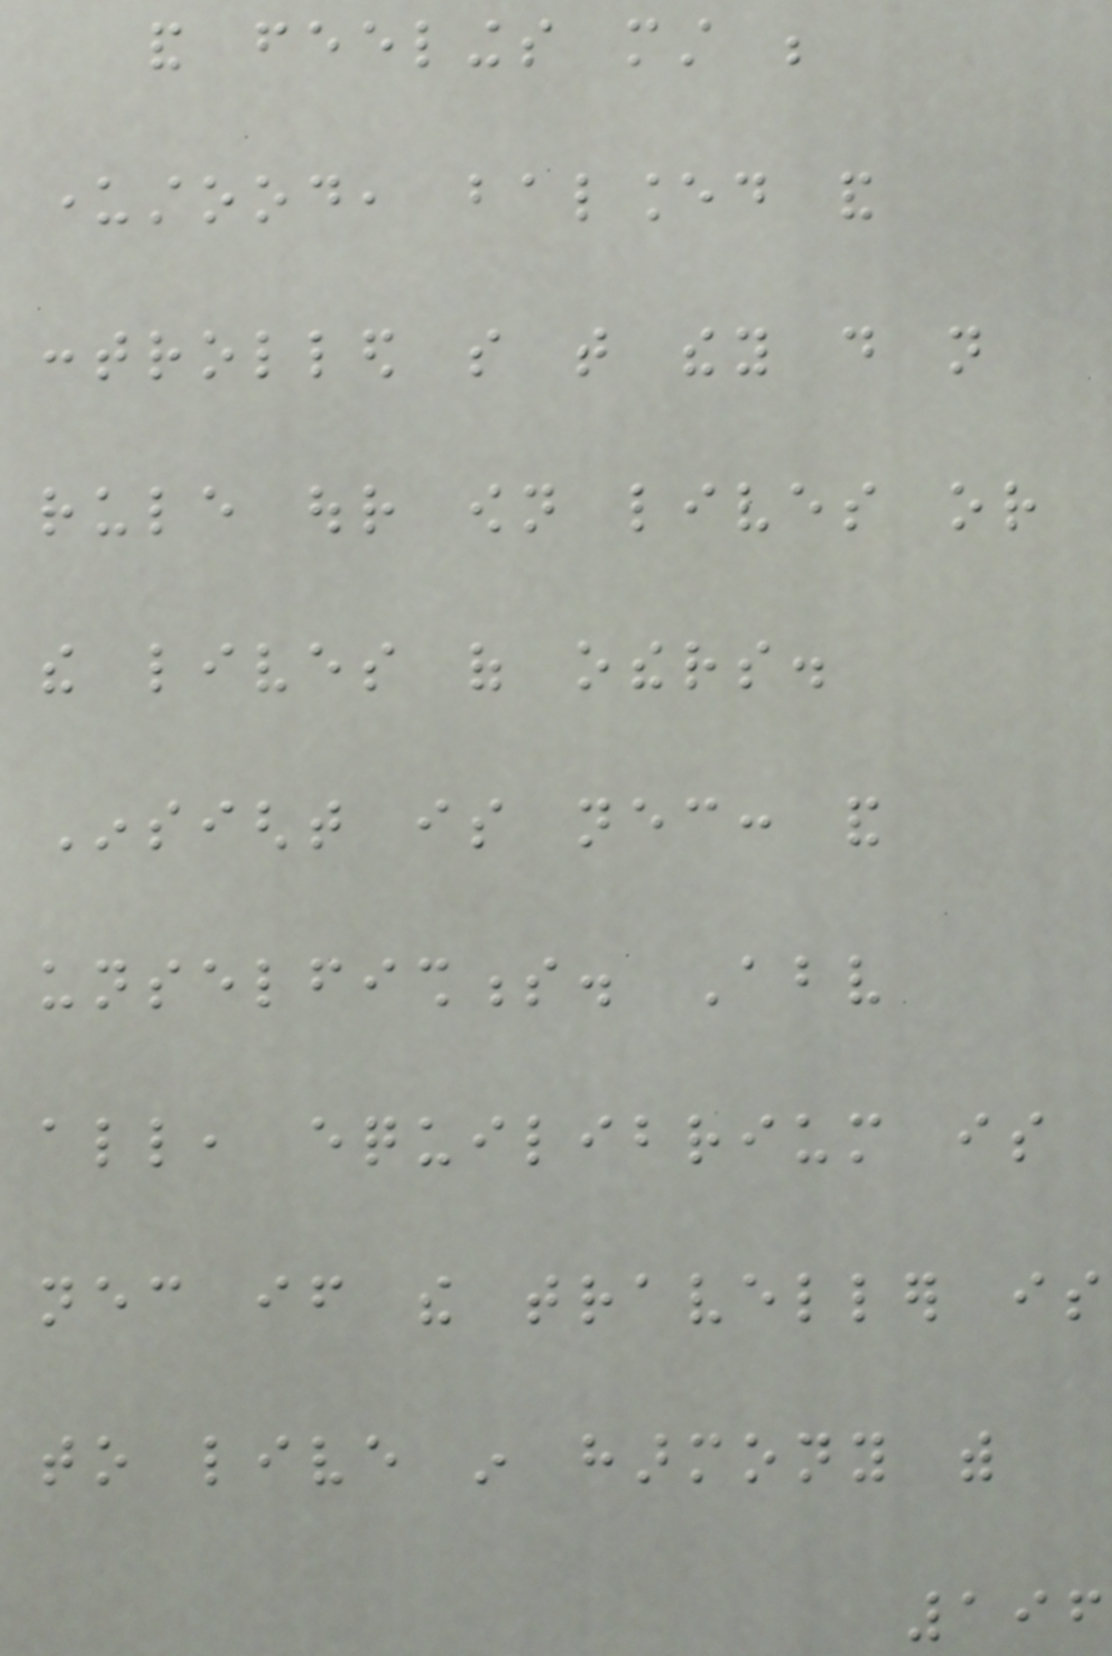and feelings must be
understood, balanced and
controlled so that they do not
rule our own lives or
the lives of others.
Insight is necessary: and
unselfishness. Above
all, equilibrium is
necessary if the traveller is
to live in harmony with
196
